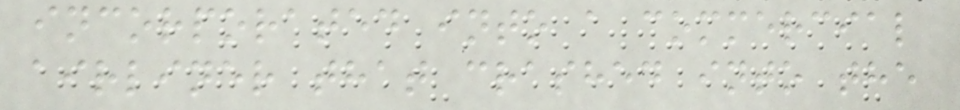incorporated into a commercial
airliner that crashed into the
